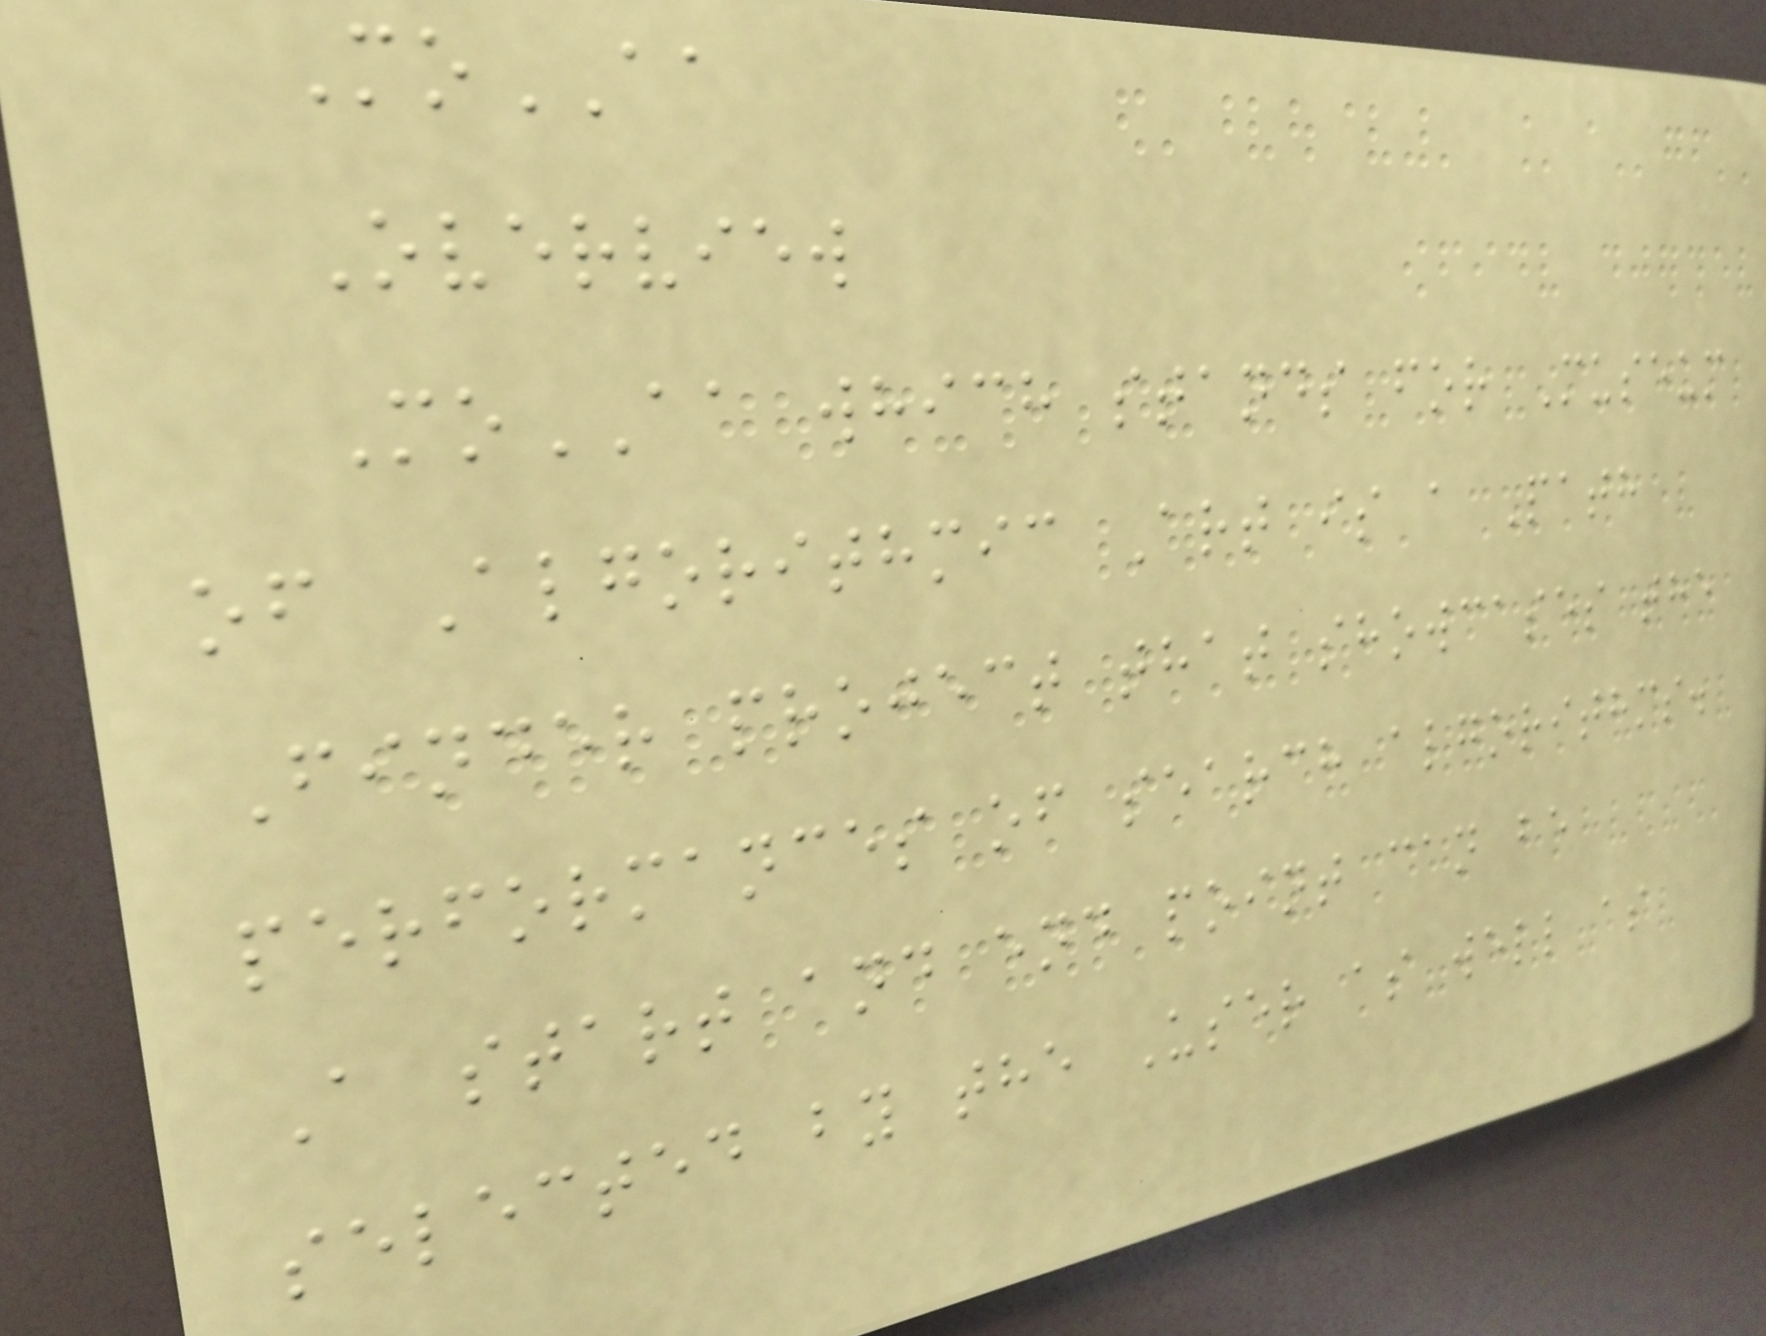MoAA
Overview
MoAA which stands for Museum
of Algorithmic Art is a Path
Finder project that showcases the
performances of search algorithms.
A start and end point can be
selected by the User as well as
